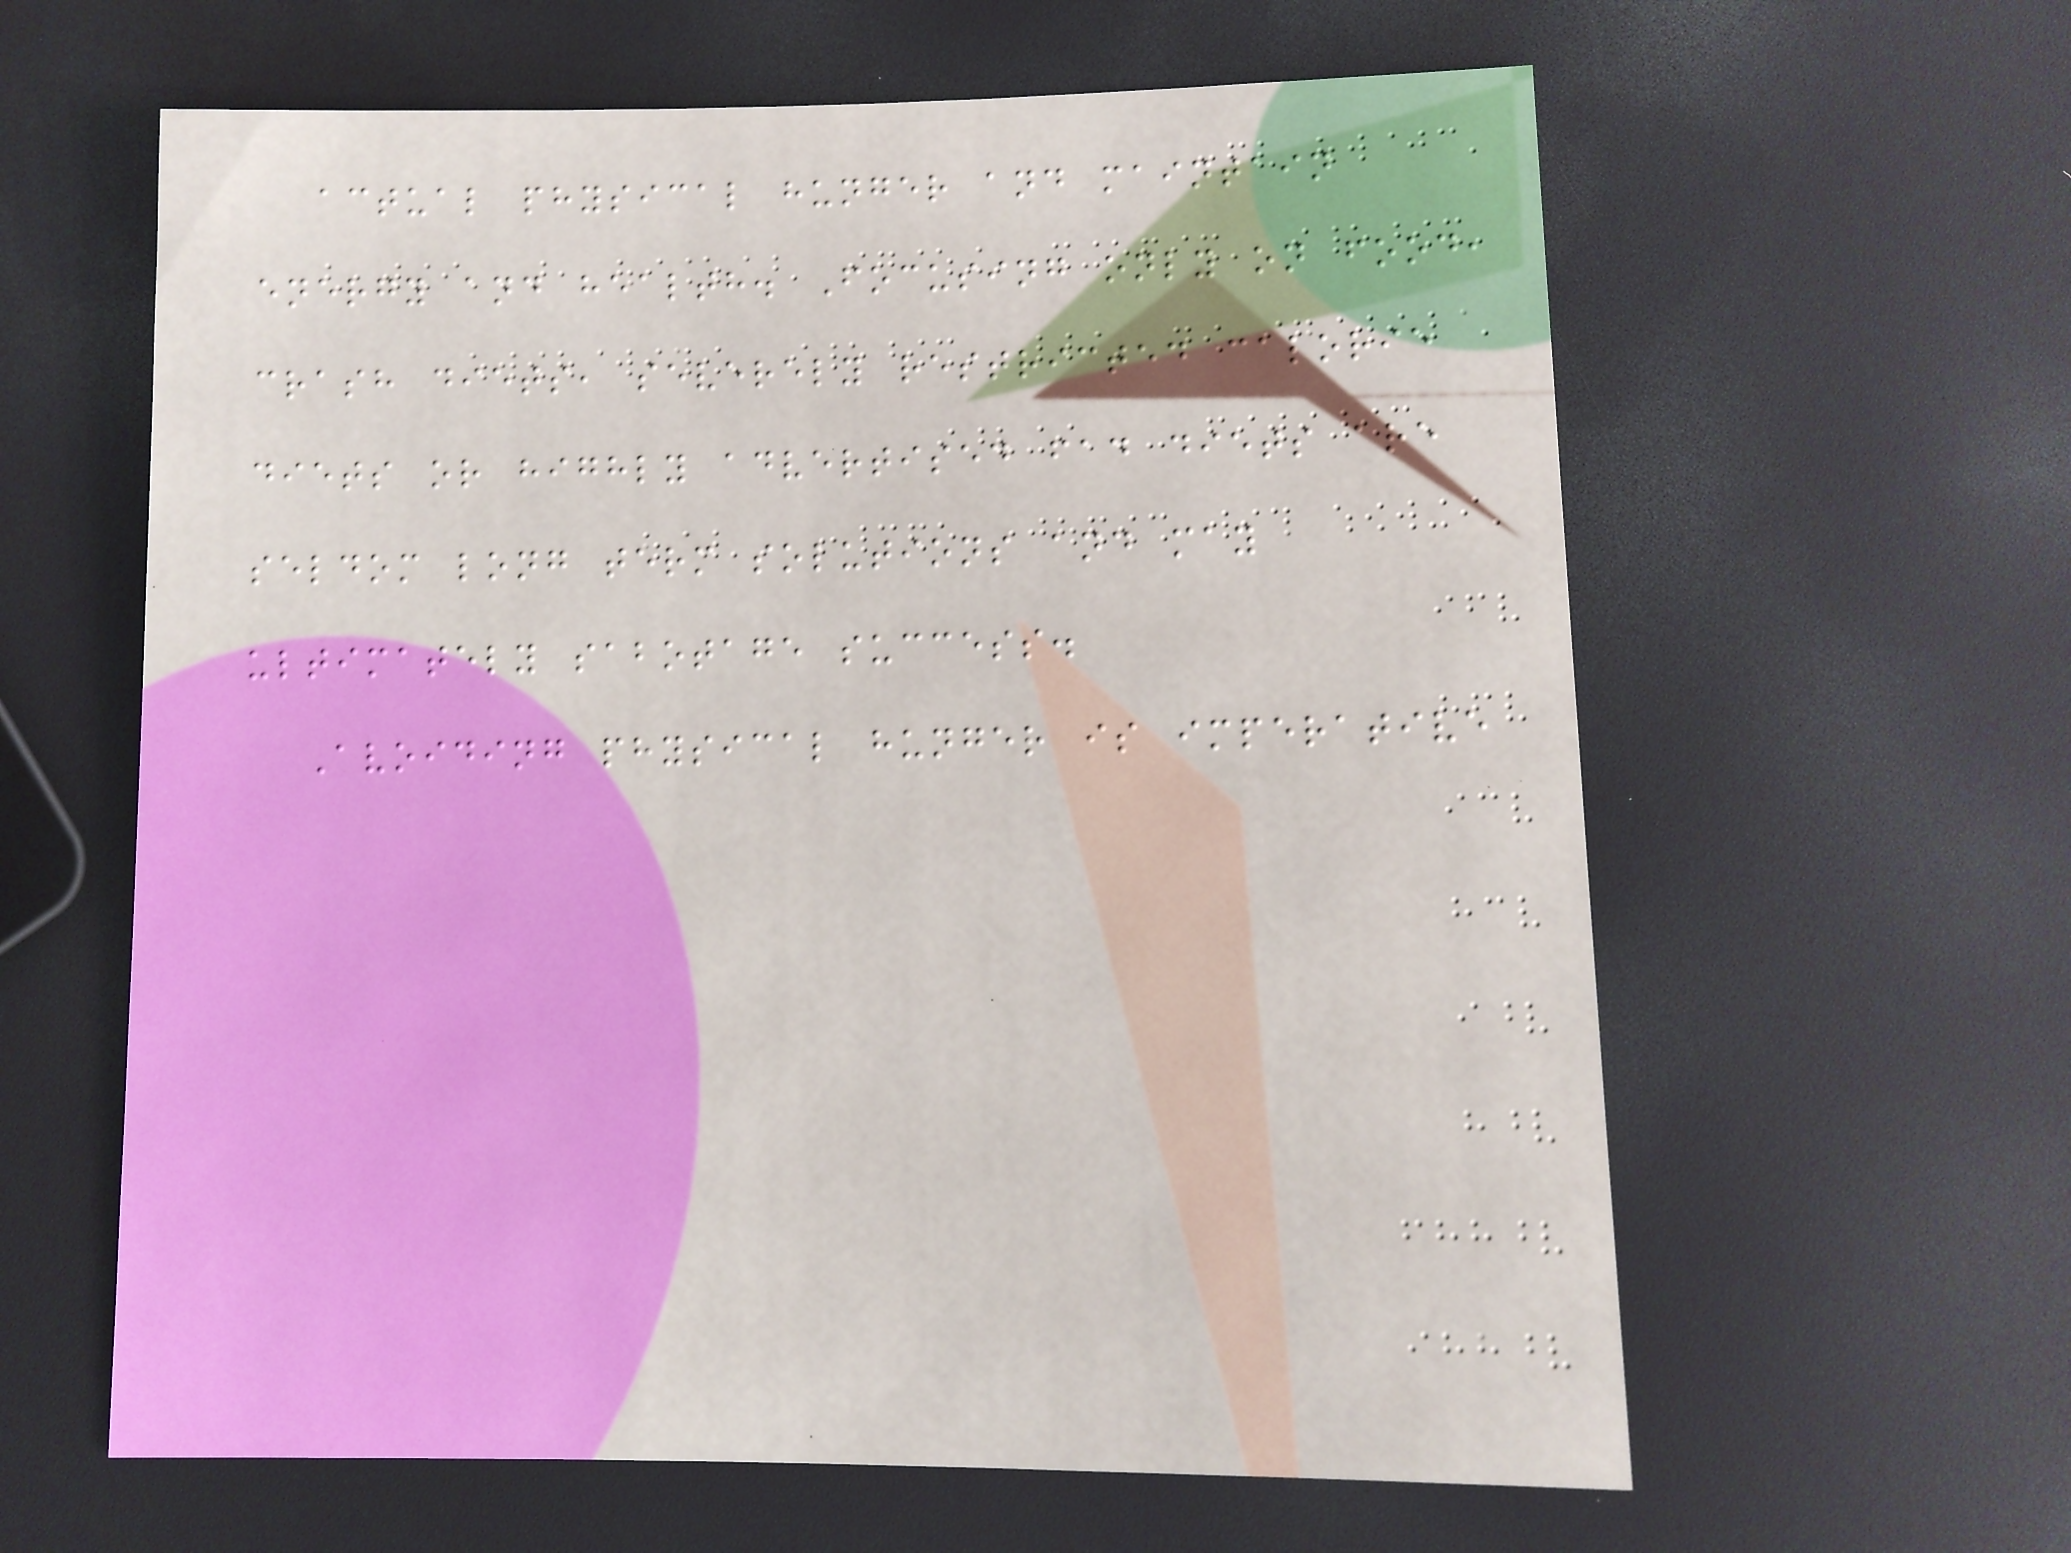actual physical hunger and maintain
energy and health. Focusing only on food,
crash diets, severely restricted calorie
diets or highly advertised fad diets are
seldom long term solutions and may
ultimately sabotage success.
Avoiding physical hunger is imperative
